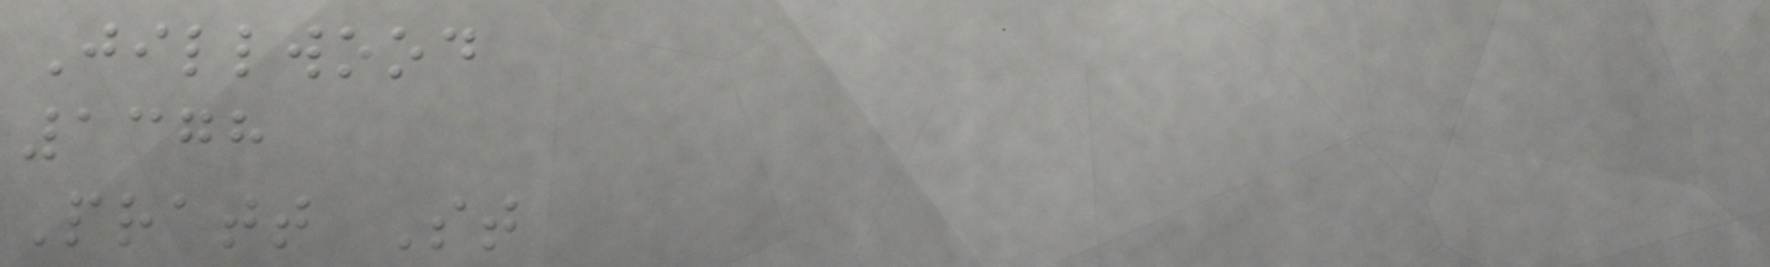Jillwood
1378
Pratt St
